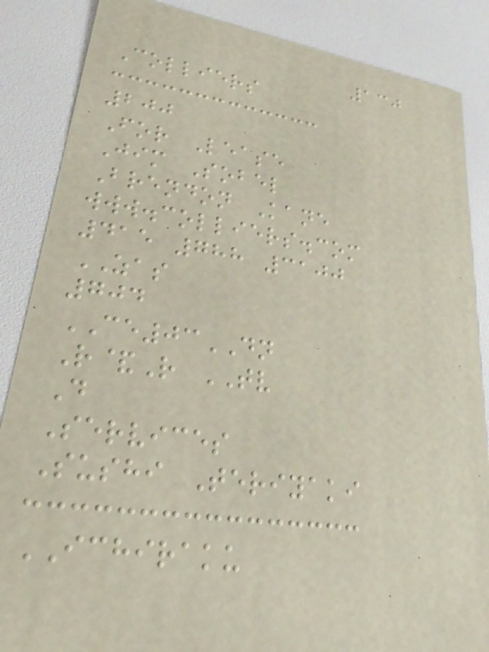130
Colliers
200
For Lease
Jim Sobel
Brendon Kane
www.colliers.com
415 788 3100
ZAS
704
CE03DN
R&R TV
D
Services
Sushi Teriyaki
ICHIRAKU
